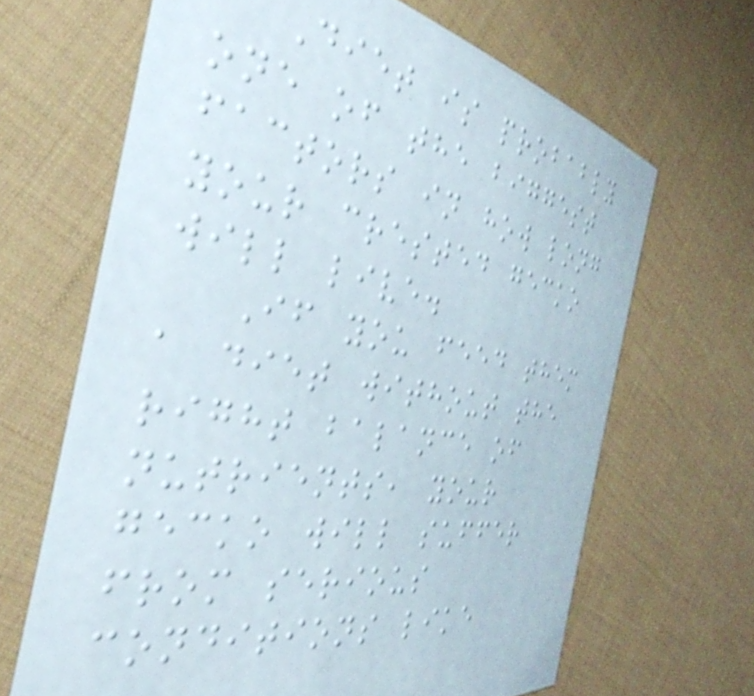Diet is probably
one of the biggest
factors in how long
your crested gecko
will live.
If you feed them
a diet without the
right balance of
nutrients, your
gecko will suffer
from serious
conditions like
